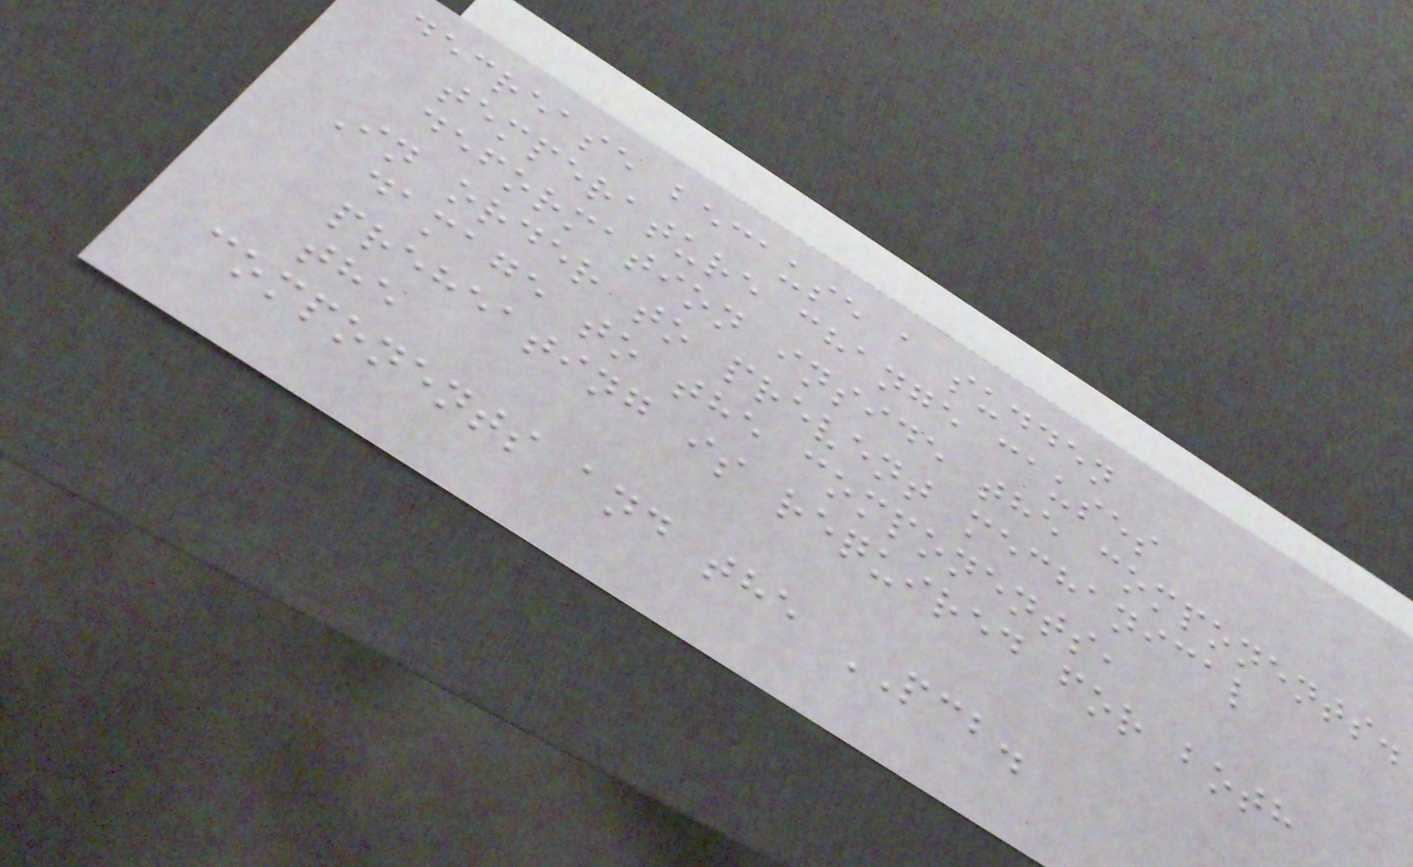decrease because a sudden
temperature change causes
deformation inside the components.
In order to prevent mechanical
damage to the components,
preheating is required for both
the
components and the PCB.
